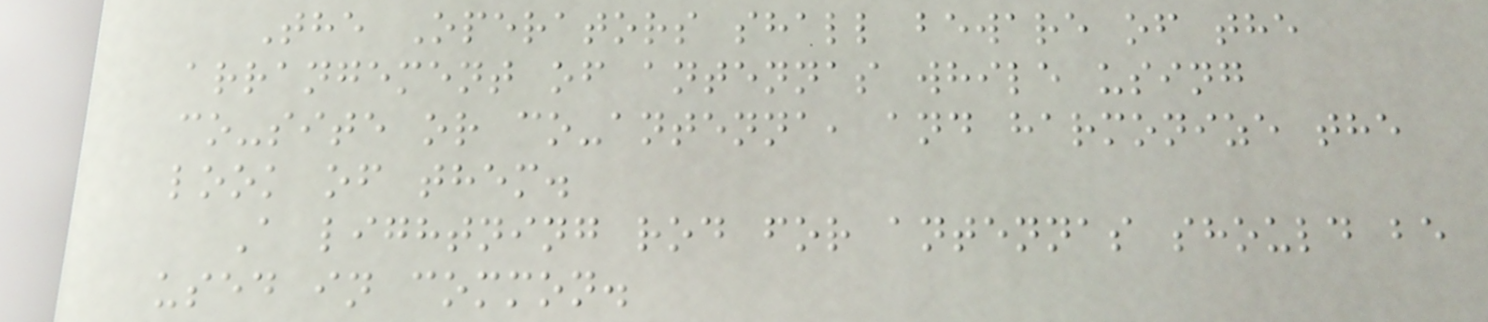The Operators shall beware of the
arrangement of antennas while using
co-site or co-antenna, and harmonize the
look of them.
A lightning rod for antennas should be
used in common.
